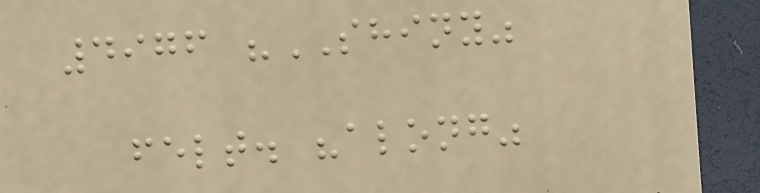4976 "SHINY"
felt. "along"
